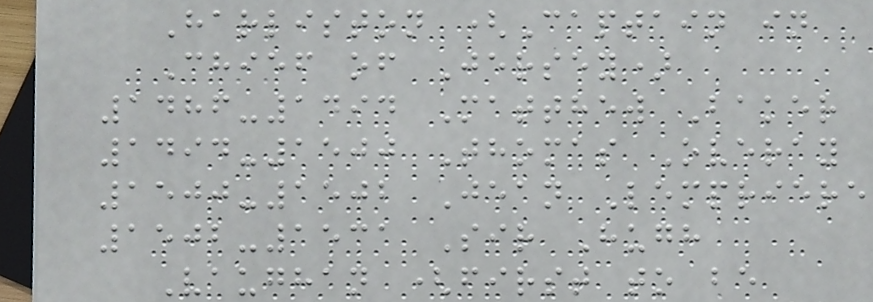Harliston (Captain in
Chief of Jersey)
1486-1494 Matthew Baker
1494-1500 Thomas Overay
1500-1502 Jean Lempriere
1502-1531 Sir Hugh
Vaughan (first to be
